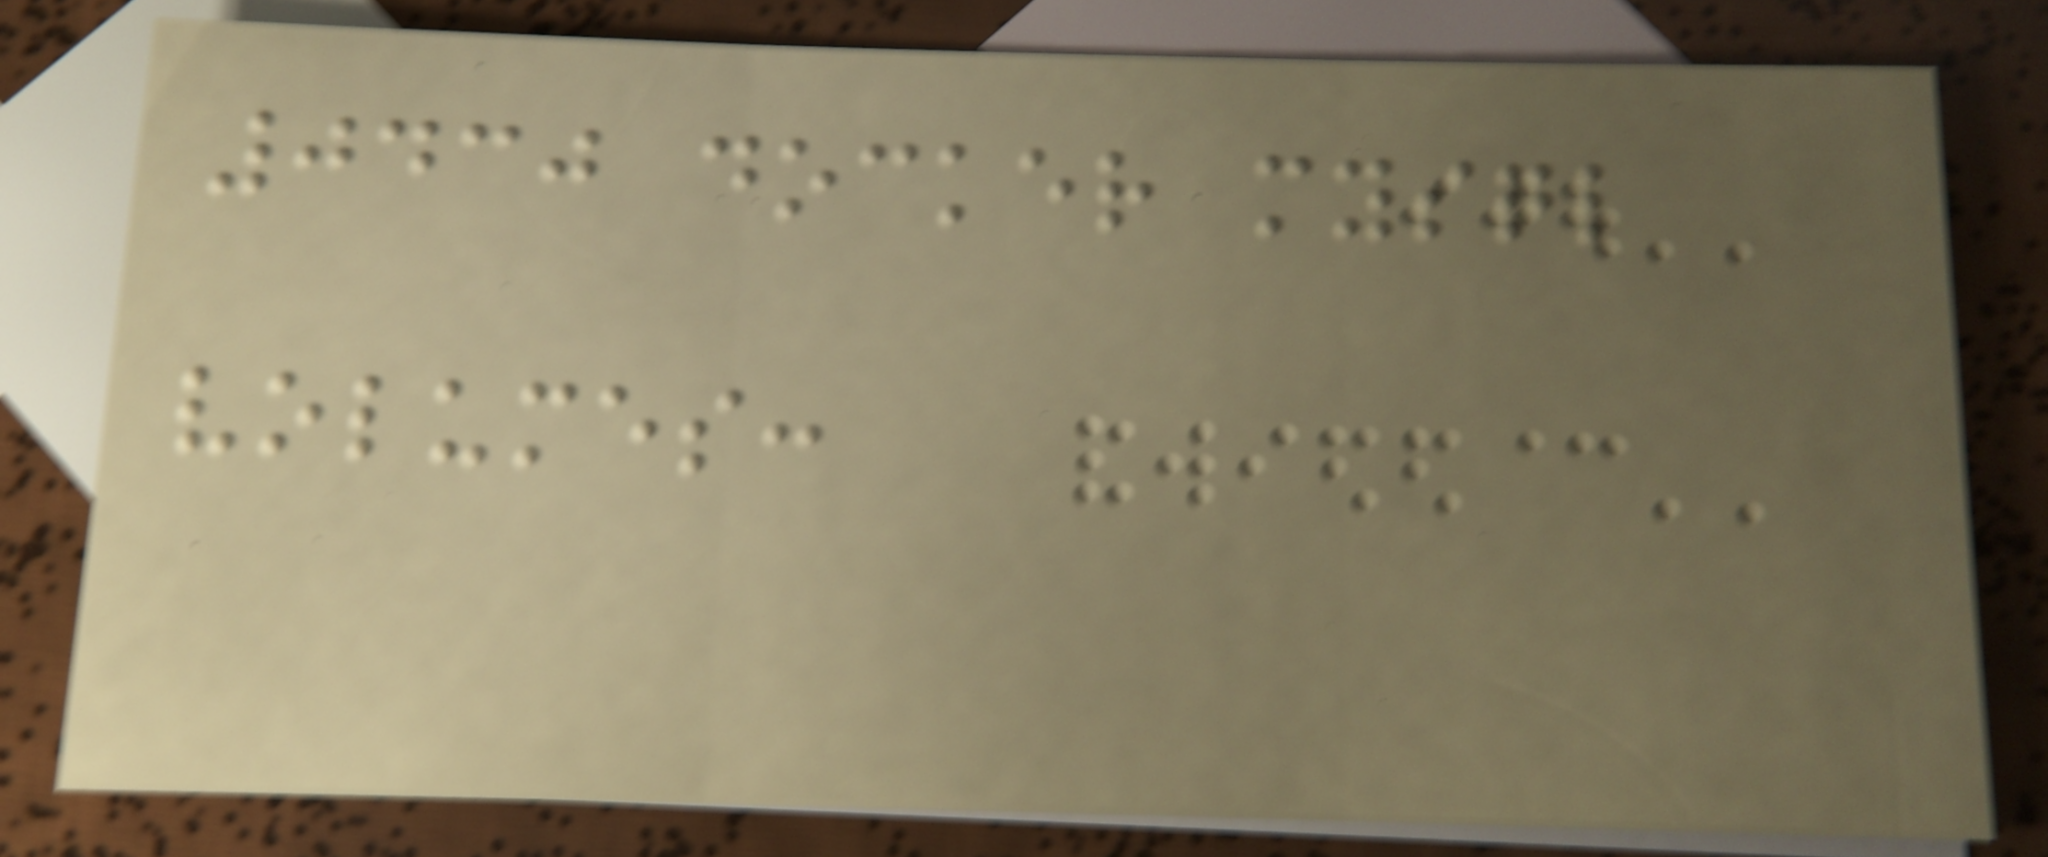0430 docker mysql
volumes:
